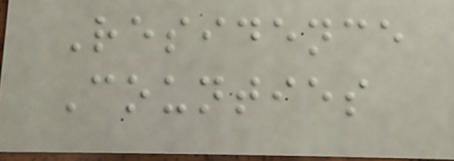Residence
Counties
